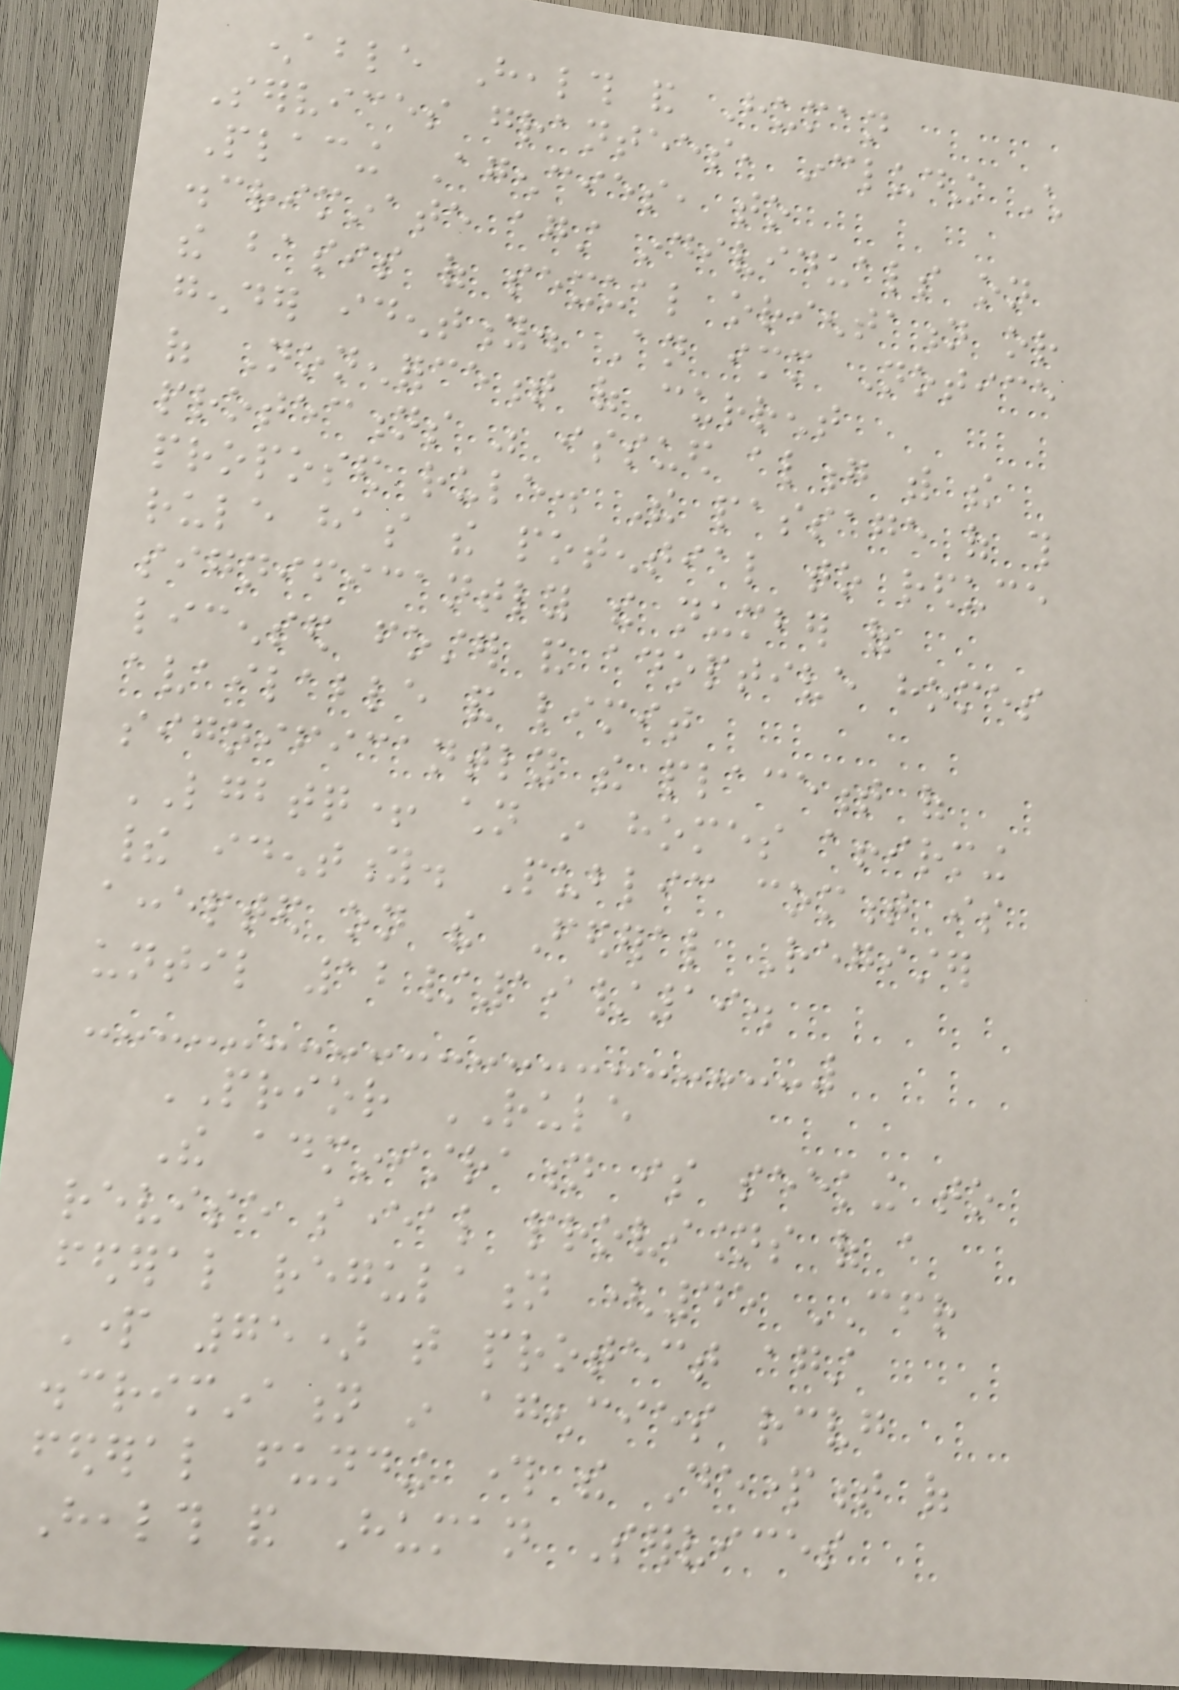enable Health and Human
Services grantees, including Child
Placing Agencies, to
discriminate against individuals on
the basis of sexual orientation or
gender identity. An immediate Notice
of Nonenforcement of current
protections was issued along with the
proposed rule. The passage of this
rule has the potential to reduce
significantly the number of
licensed foster and adoptive homes
available and limit
significantly the placement of
LGBTQ+ children in homes affirming
their identity. Public comment is
accepted on the Federal Register
until 12/19/19.
PRIOR RULE
The administration is seeking to
revise several provisions of a
federal regulation (45 CFR
Part 75) that protect against
discrimination in agencies receiving
federal funding through the Department of
Health and Human Services
